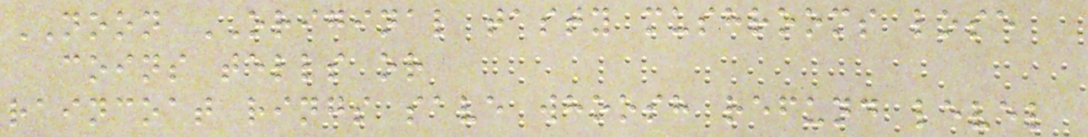NOON ORIGINAL tasty mushrooms lose
coins tells or
raincoat rings save whoosh refund level
